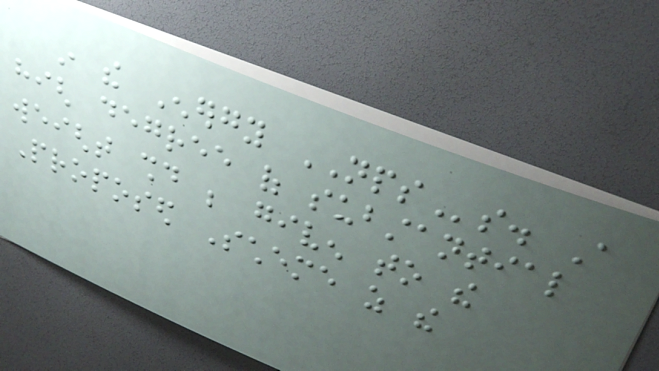in the Energy NPSs. A
high degree of substantial
weight should be given to the
Proposed Scheme as the
